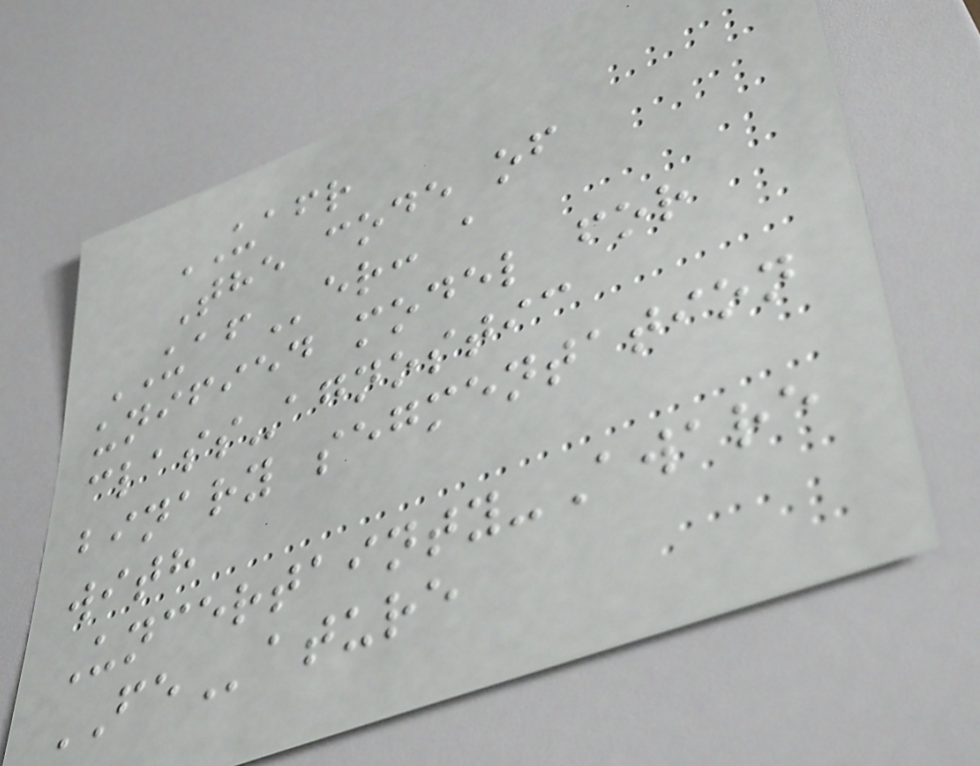UAFR
The code of
UAFer: a
unified model for
class-agnostic
binary segmentation
with
Uncertainty-Aware
FEature
